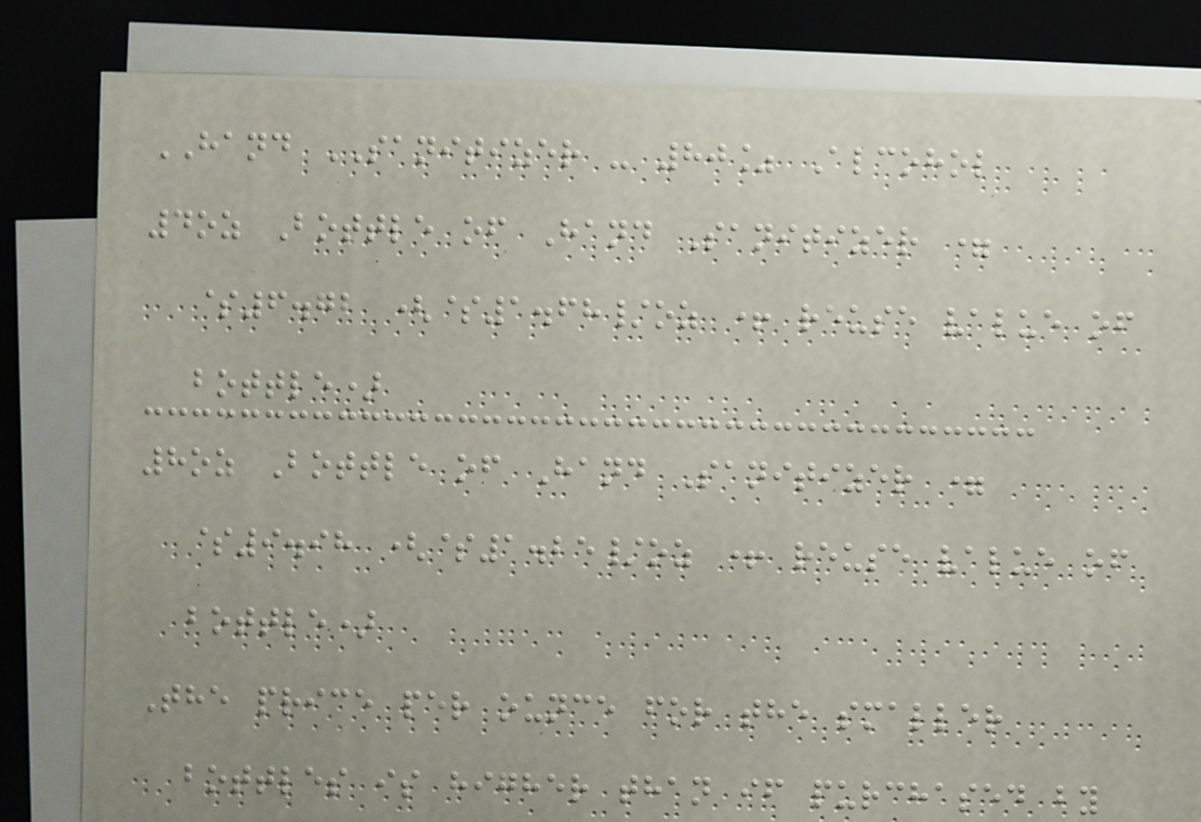HAND SANITIZER - 80% Alcohol
4oz Bottle of Hand Sanitizer =
$6.72 ($1.68/oz + reuse value of
bottle)
8oz Bottle of Hand Sanitizer =
$9.98 ($1.25/oz + reuse value of
bottle)
The price per ounce for the smaller
bottles is higher than if purchased by
